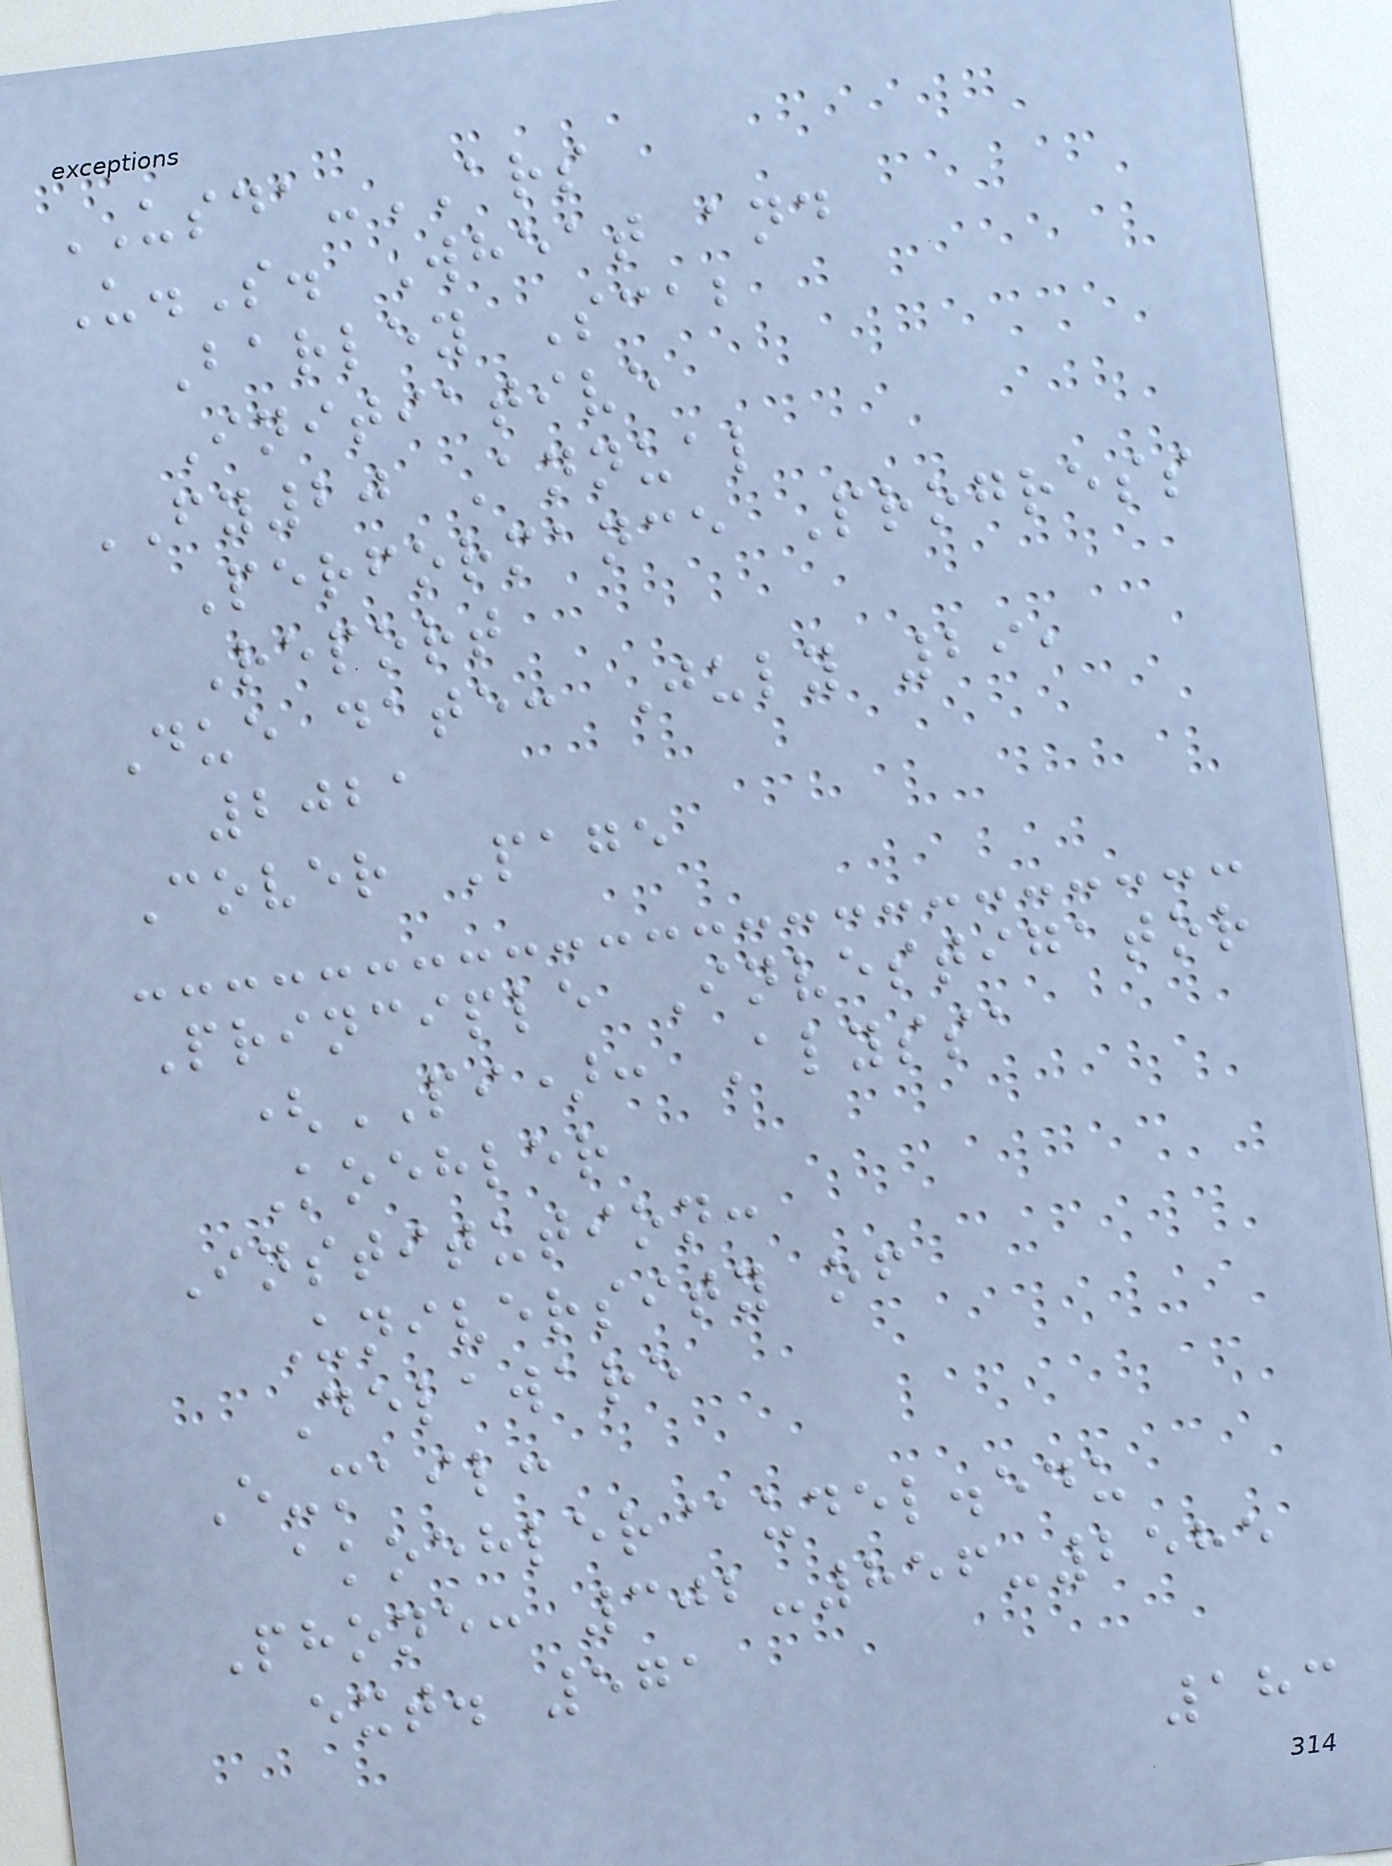USDA-ARS
U.S. Wheat and
Barley Scab
Initiative
FY20 Annual
Performance Progress
Report
Due date: July 29,
2021
Cover Page
Principle Investigator
(PI): Alyssa
Koehler
Institution:
University of
Delaware
E-mail:
akoehler@udel.edu
Phone: 302-856-2585
ext. 571
183
